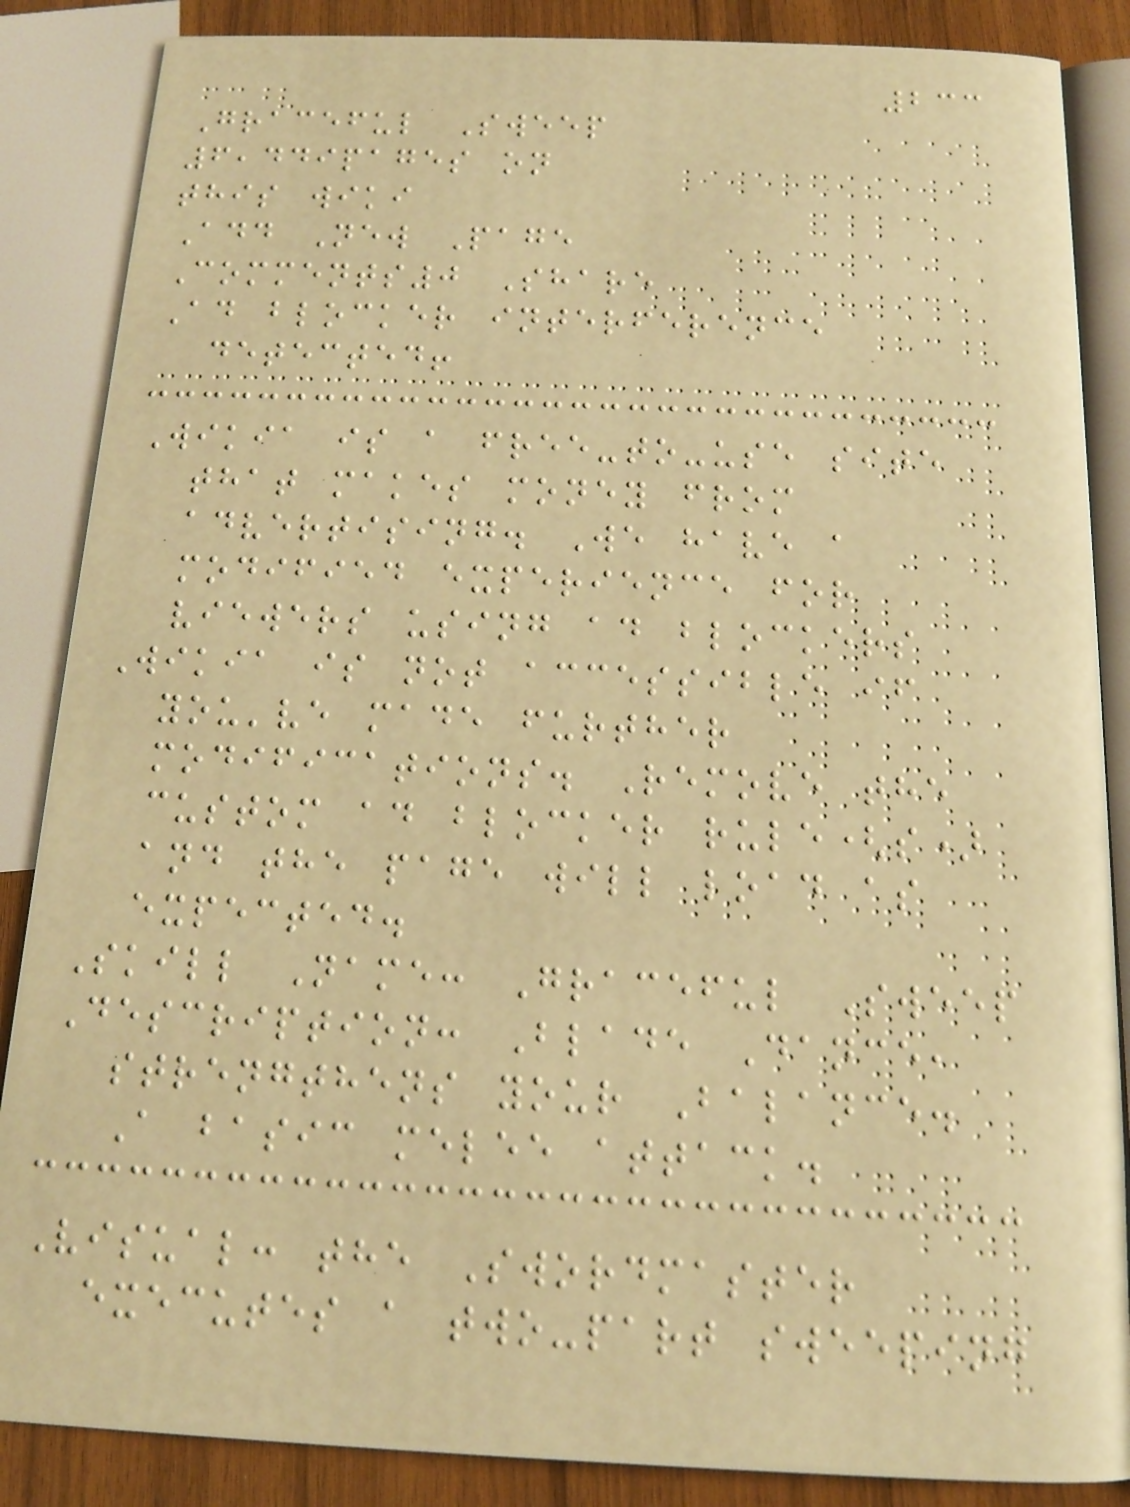233
Graceful Sweep
6,449pages on
this wiki
Add New Page
Comments0 Share
Ad blocker interference
detected!
Wikia is a free-to-use site
that makes money from
advertising. We have a
modified experience for
viewers using ad blockers
Wikia is not accessible if
you've made further
modifications. Remove the
custom ad blocker rule(s)
and the page will load as
expected.
Skill Name: Graceful Sweep
Description: Blade Dance,
strengthens your Balance.
A basic melee attack.
Visual: the Swordmaster
executes a two-part sweeping
